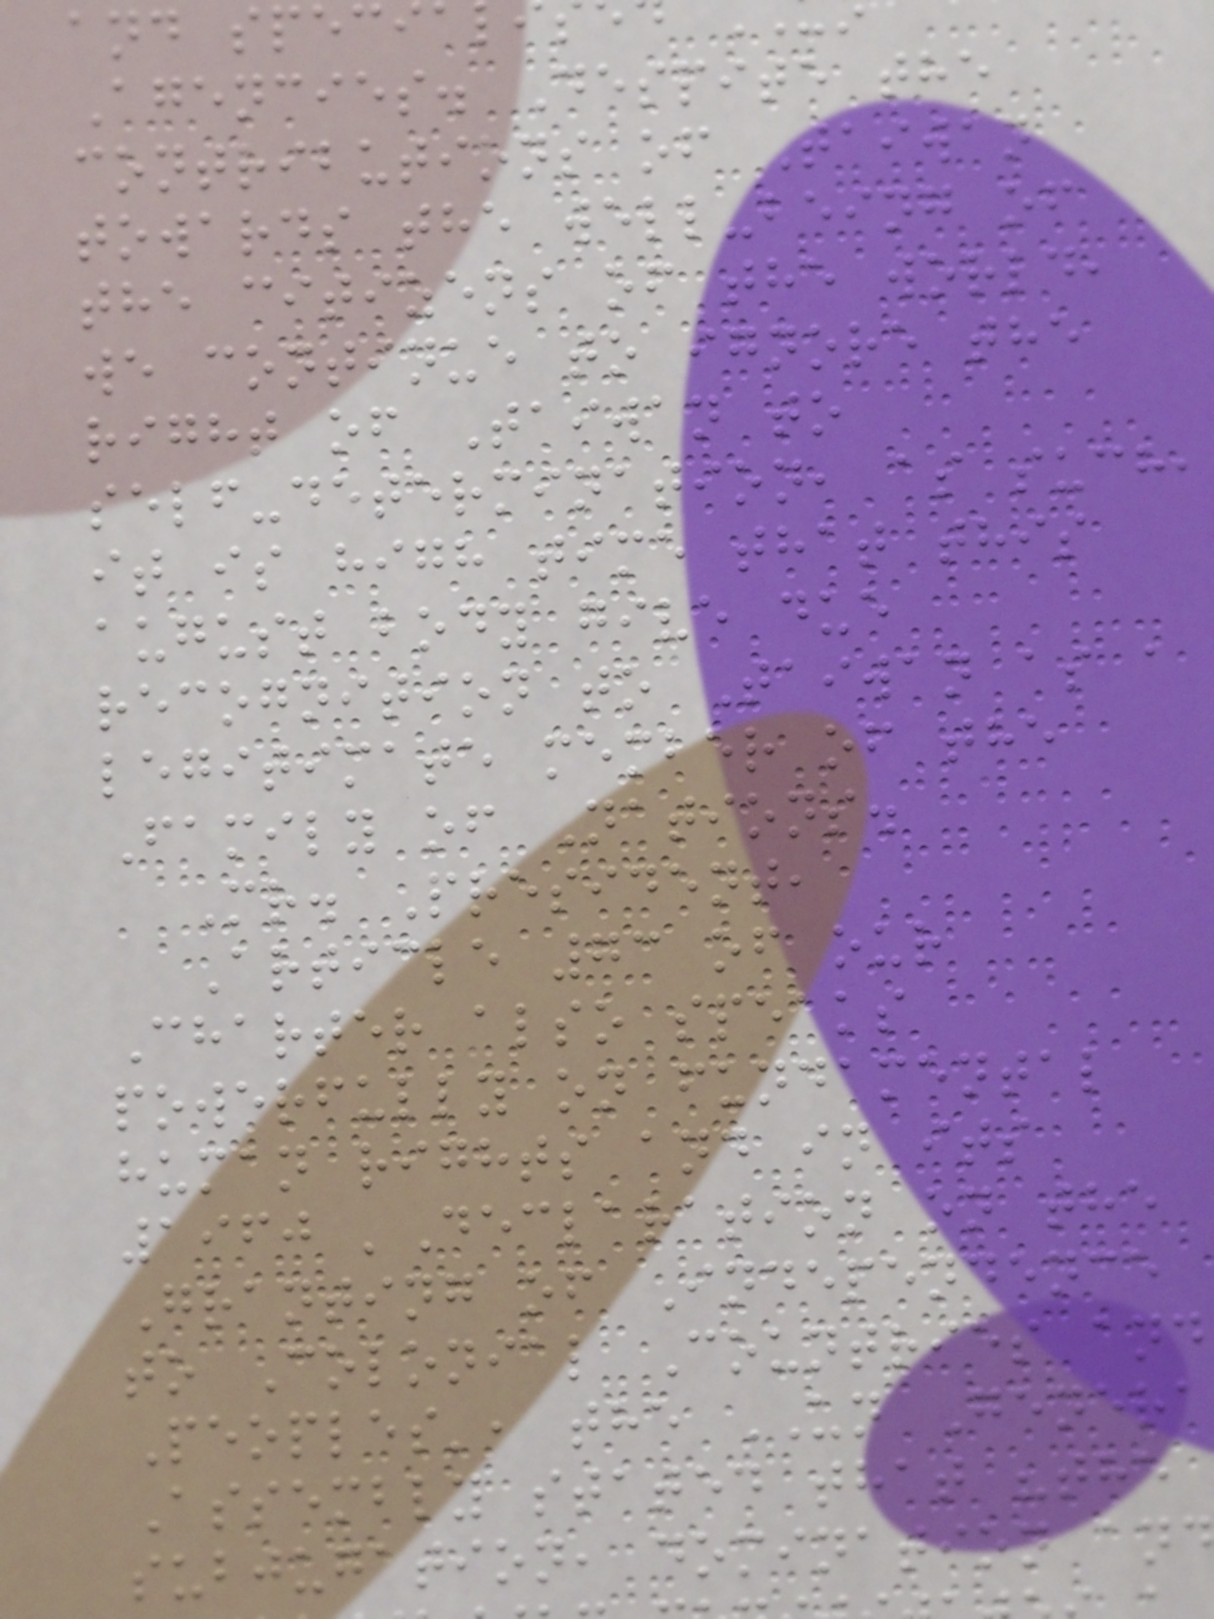and speci
Agencies. Despite the
contributions of Taiwan
towards the well-being of
the citizens of the world,
we continue to ignore the
right of Taiwan to
self-determination, as such,
it is high time that this
august body give due
recognition to Taiwan as a
legitimate member of the
Family of Nations.
Mr. President,
Article 73 of our
Charter also speaks
powerfully on fundamental
human rights and in its
1960 'Declaration on the
Granting of Independence
to Colonial Countries and
Peoples', the UN Genera
Assembly stated that "the
subjugation, domination and
